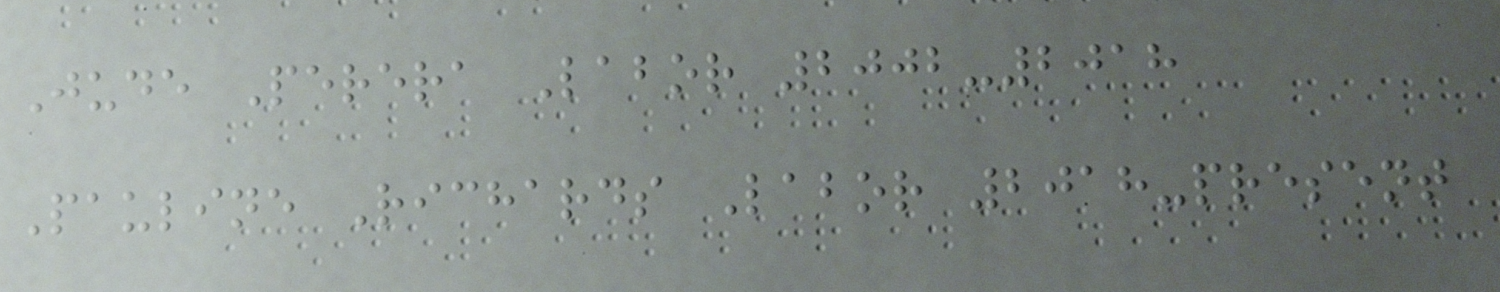Jude Perera Labor 2002-2018
Pauline Richards Labor 2018-present
